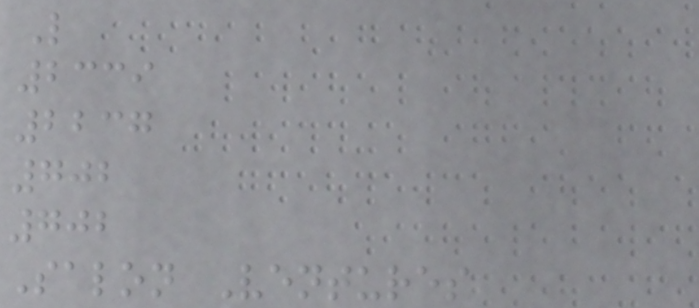L
2339
2237
702
702
Salon Ventures
